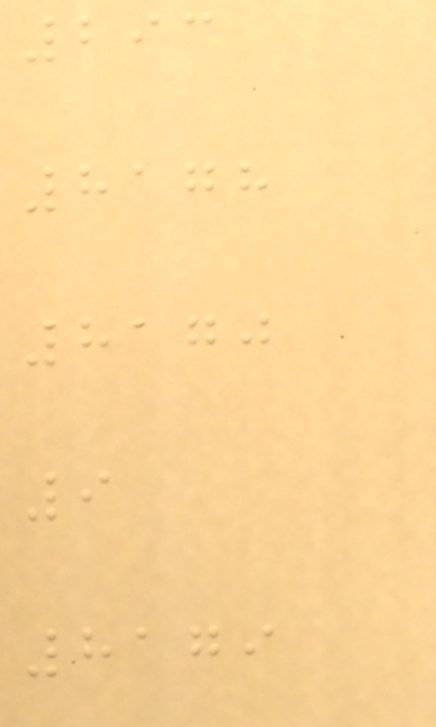293
8178
8170
9
8179
